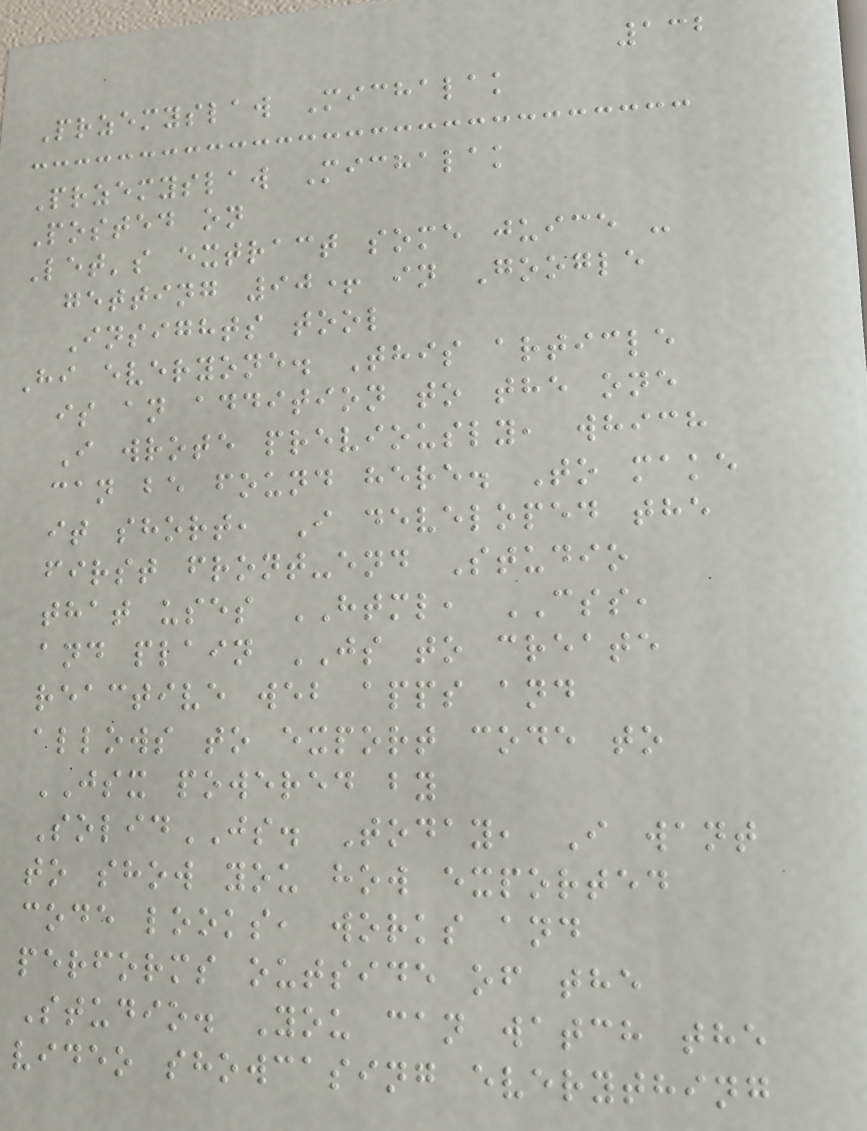132
Przemyslaw Michalak
Przemyslaw Michalak
Posted on
Let's extract some juice -
getting 90+ in Google
Insights tool
Hi everyone. This article
is an addition to the one
I wrote previously, which
can be found here. To make
it short, I developed the
first front-end Studio
that uses HTML, CSS,
and plain JS to create
reactive web apps and
allows to export code to
JSX powered by
SolidJS. Today, I want
to show you how exported
code looks, works and
performs outside of the
Studio. You can watch the
video showcasing everything
